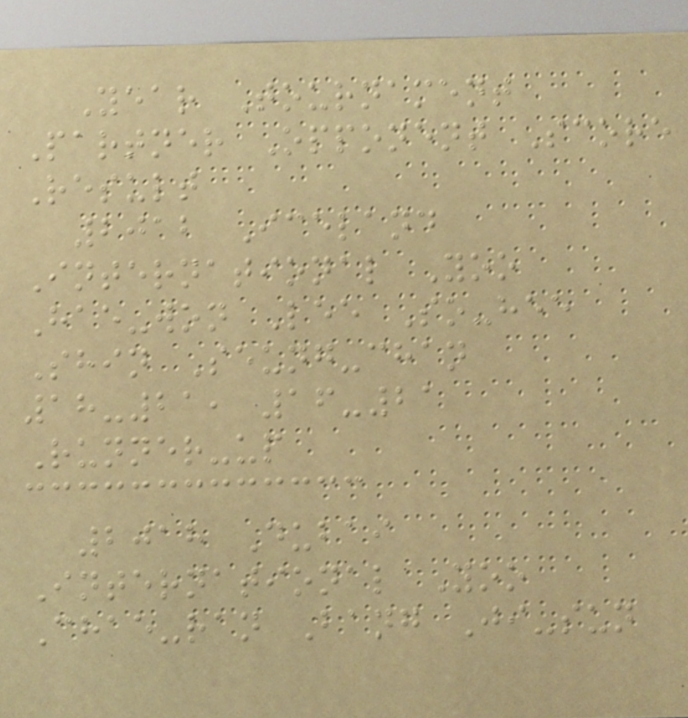Year Tournament
Partner Opponent Score
Result
2012 Iceland
International Yoo
Hae-won Lee So-hee
Shin Seung-chan
18-21, 16-21
Runner-up
2018 Dubai
International Yoo
Chae-ran Bang Ji-sun
